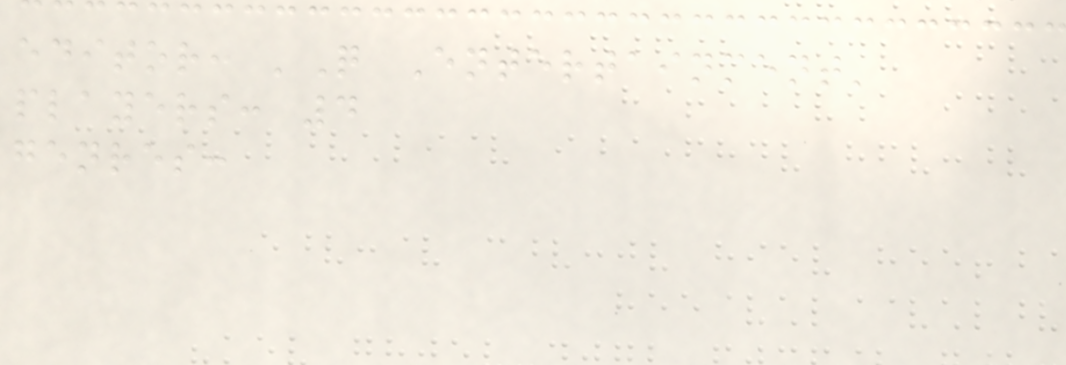editor: 'Q Entertainment'
players: 4
genres:
